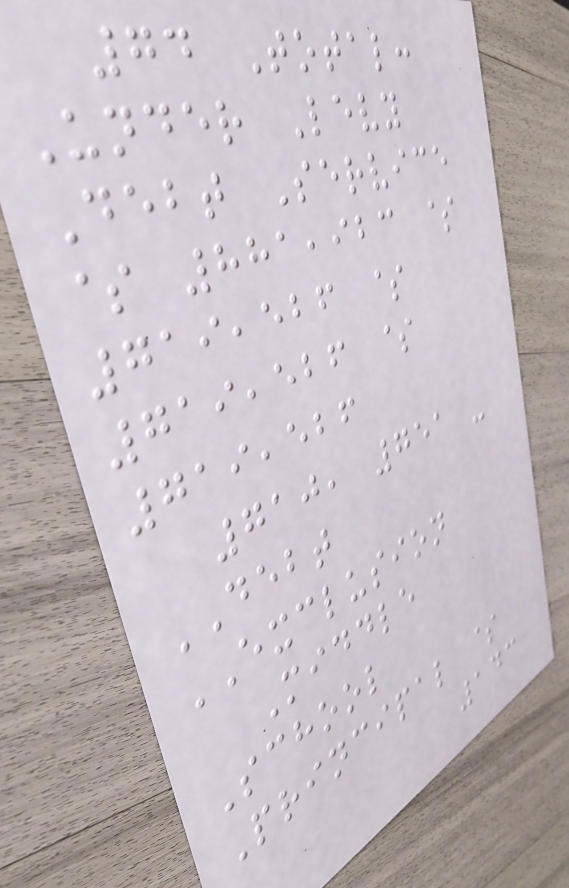74 Total:
Under Levy
Debt Service
$ 881,923 $
719,526 $
719,526 $
719,526
710, 751 -
DEBT
EXCLUSION
Middle
School
Principal $
143
